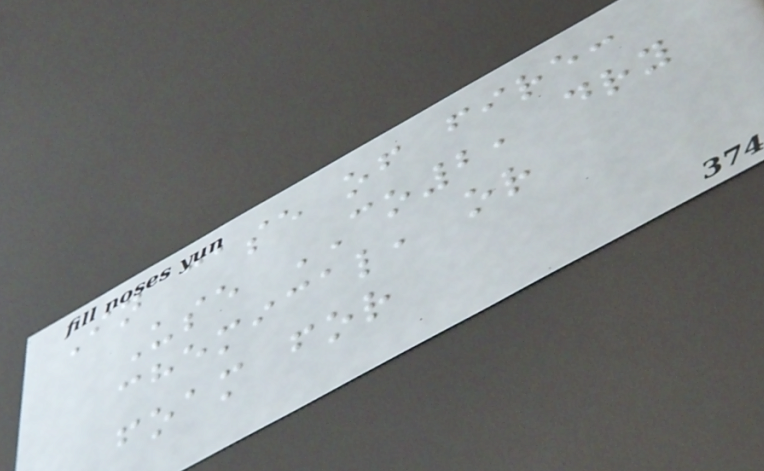In case of fire:
Use CO2, dry
chemical, or
foam for
